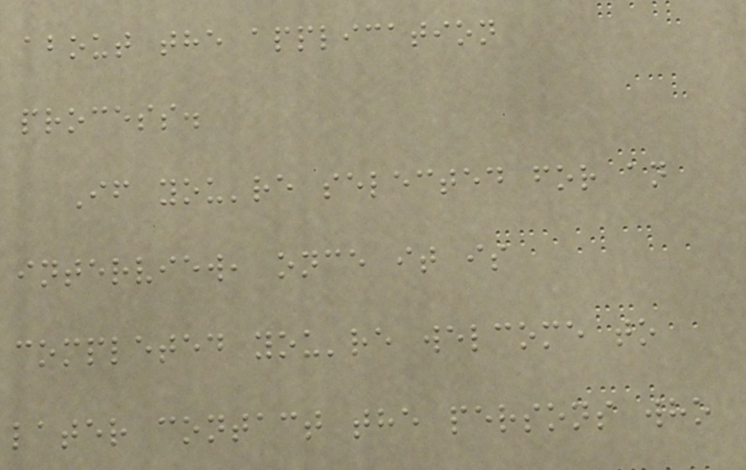about the application
process.
If you're selected for an
interview, once it is
completed you're welcome to
later contact the persons who
